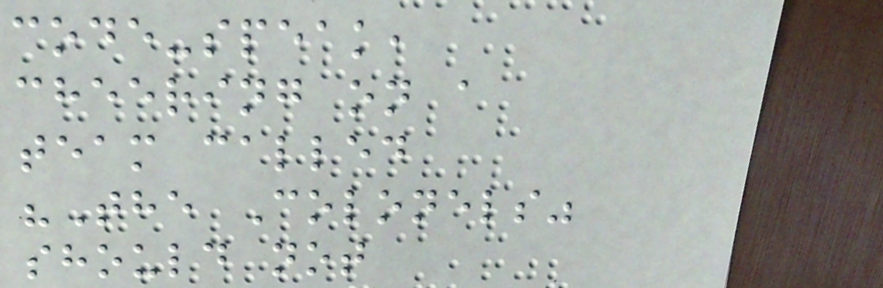code-speak,
cheering on a
team called
"The Colonels"
should not
